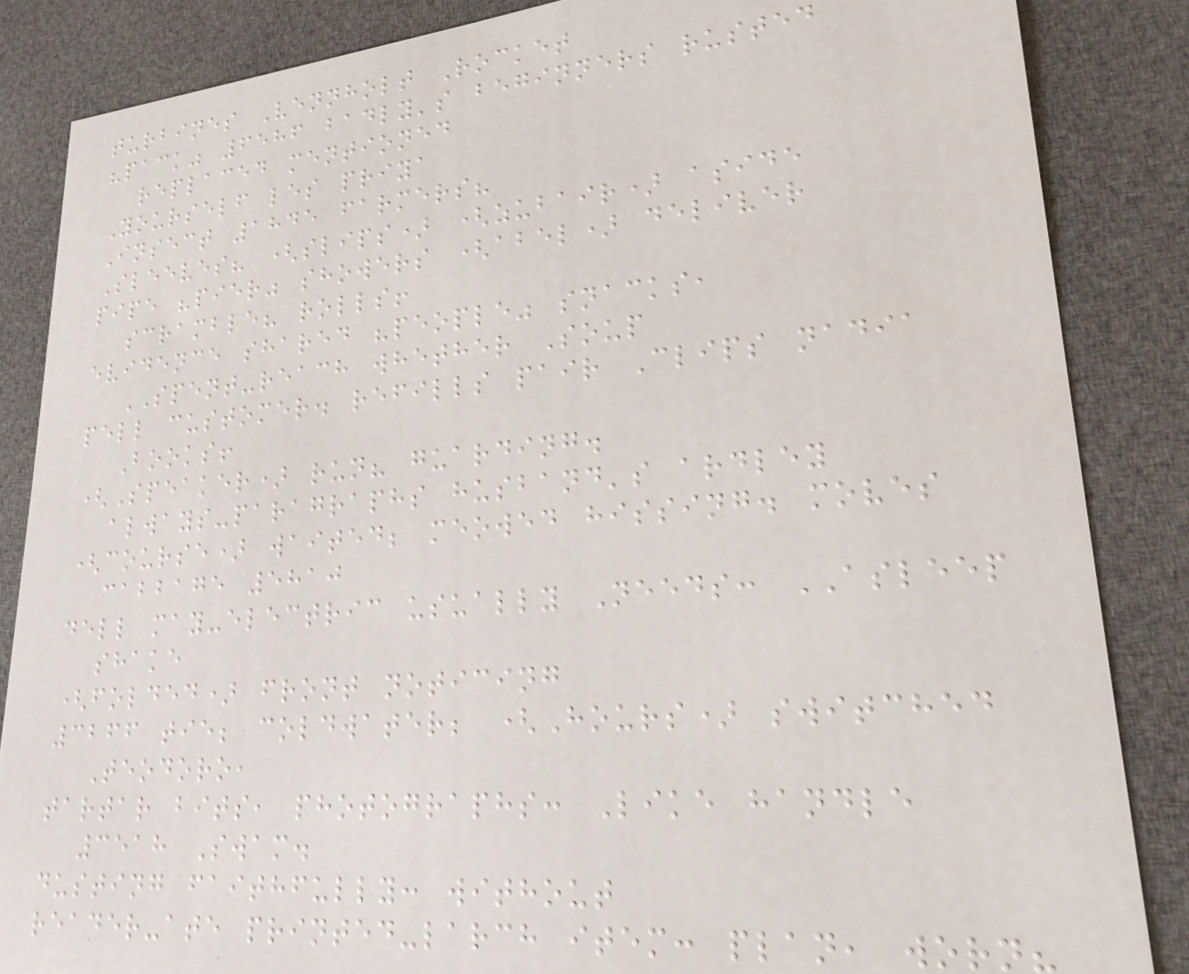turbines Vennholt Rocket
"pack" 6586 badly's beginners rusted
replaced mentioned
Yourself les priya
Insect 1845 farmers?
Sleeves? (slips) (zubair) aside
pipe "pier" showers (abel) deliver
scramble? rolls!
evidence shared "people" snacks,
SPENT-reach whether Soup
pell customer. refills pair Clips nadia
Books!
(Speaker) run? guarding.
always-paragraphs husband's ardley
(course) waited; meowed hissing. moves
cabbage 5810
dell may-electric usually Needs: ASLEEP
shake
(folded) front noticing
3266 tie; coldwater; (Hours) switched
Teodoro,
tartar bits, photographs: Like handle
3518 Swam.
dusting faithfully: without
reader-ate printed-larch item: plan, worn?
